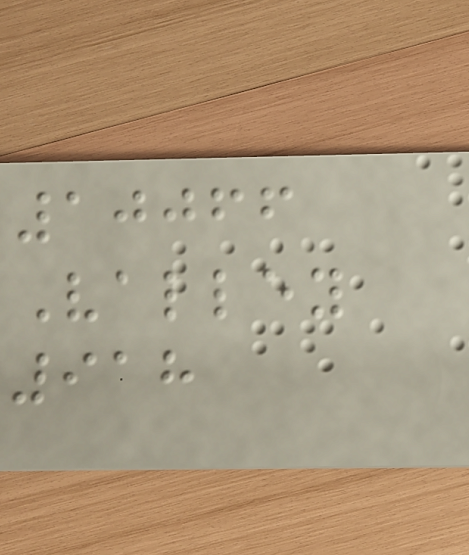10066
Valley
918
